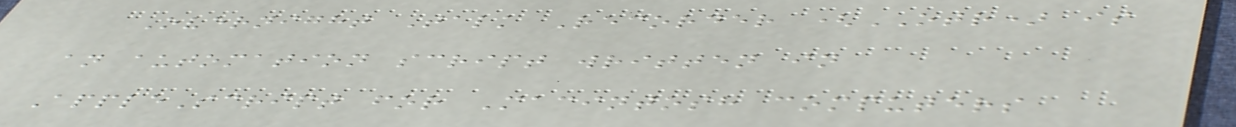Overnight Talk Recorder (OTR) is
an automation script written in
AppleScript for Macintosh computers
